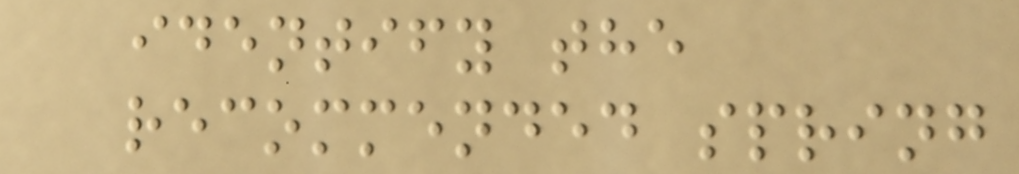identify the
recommended spring
